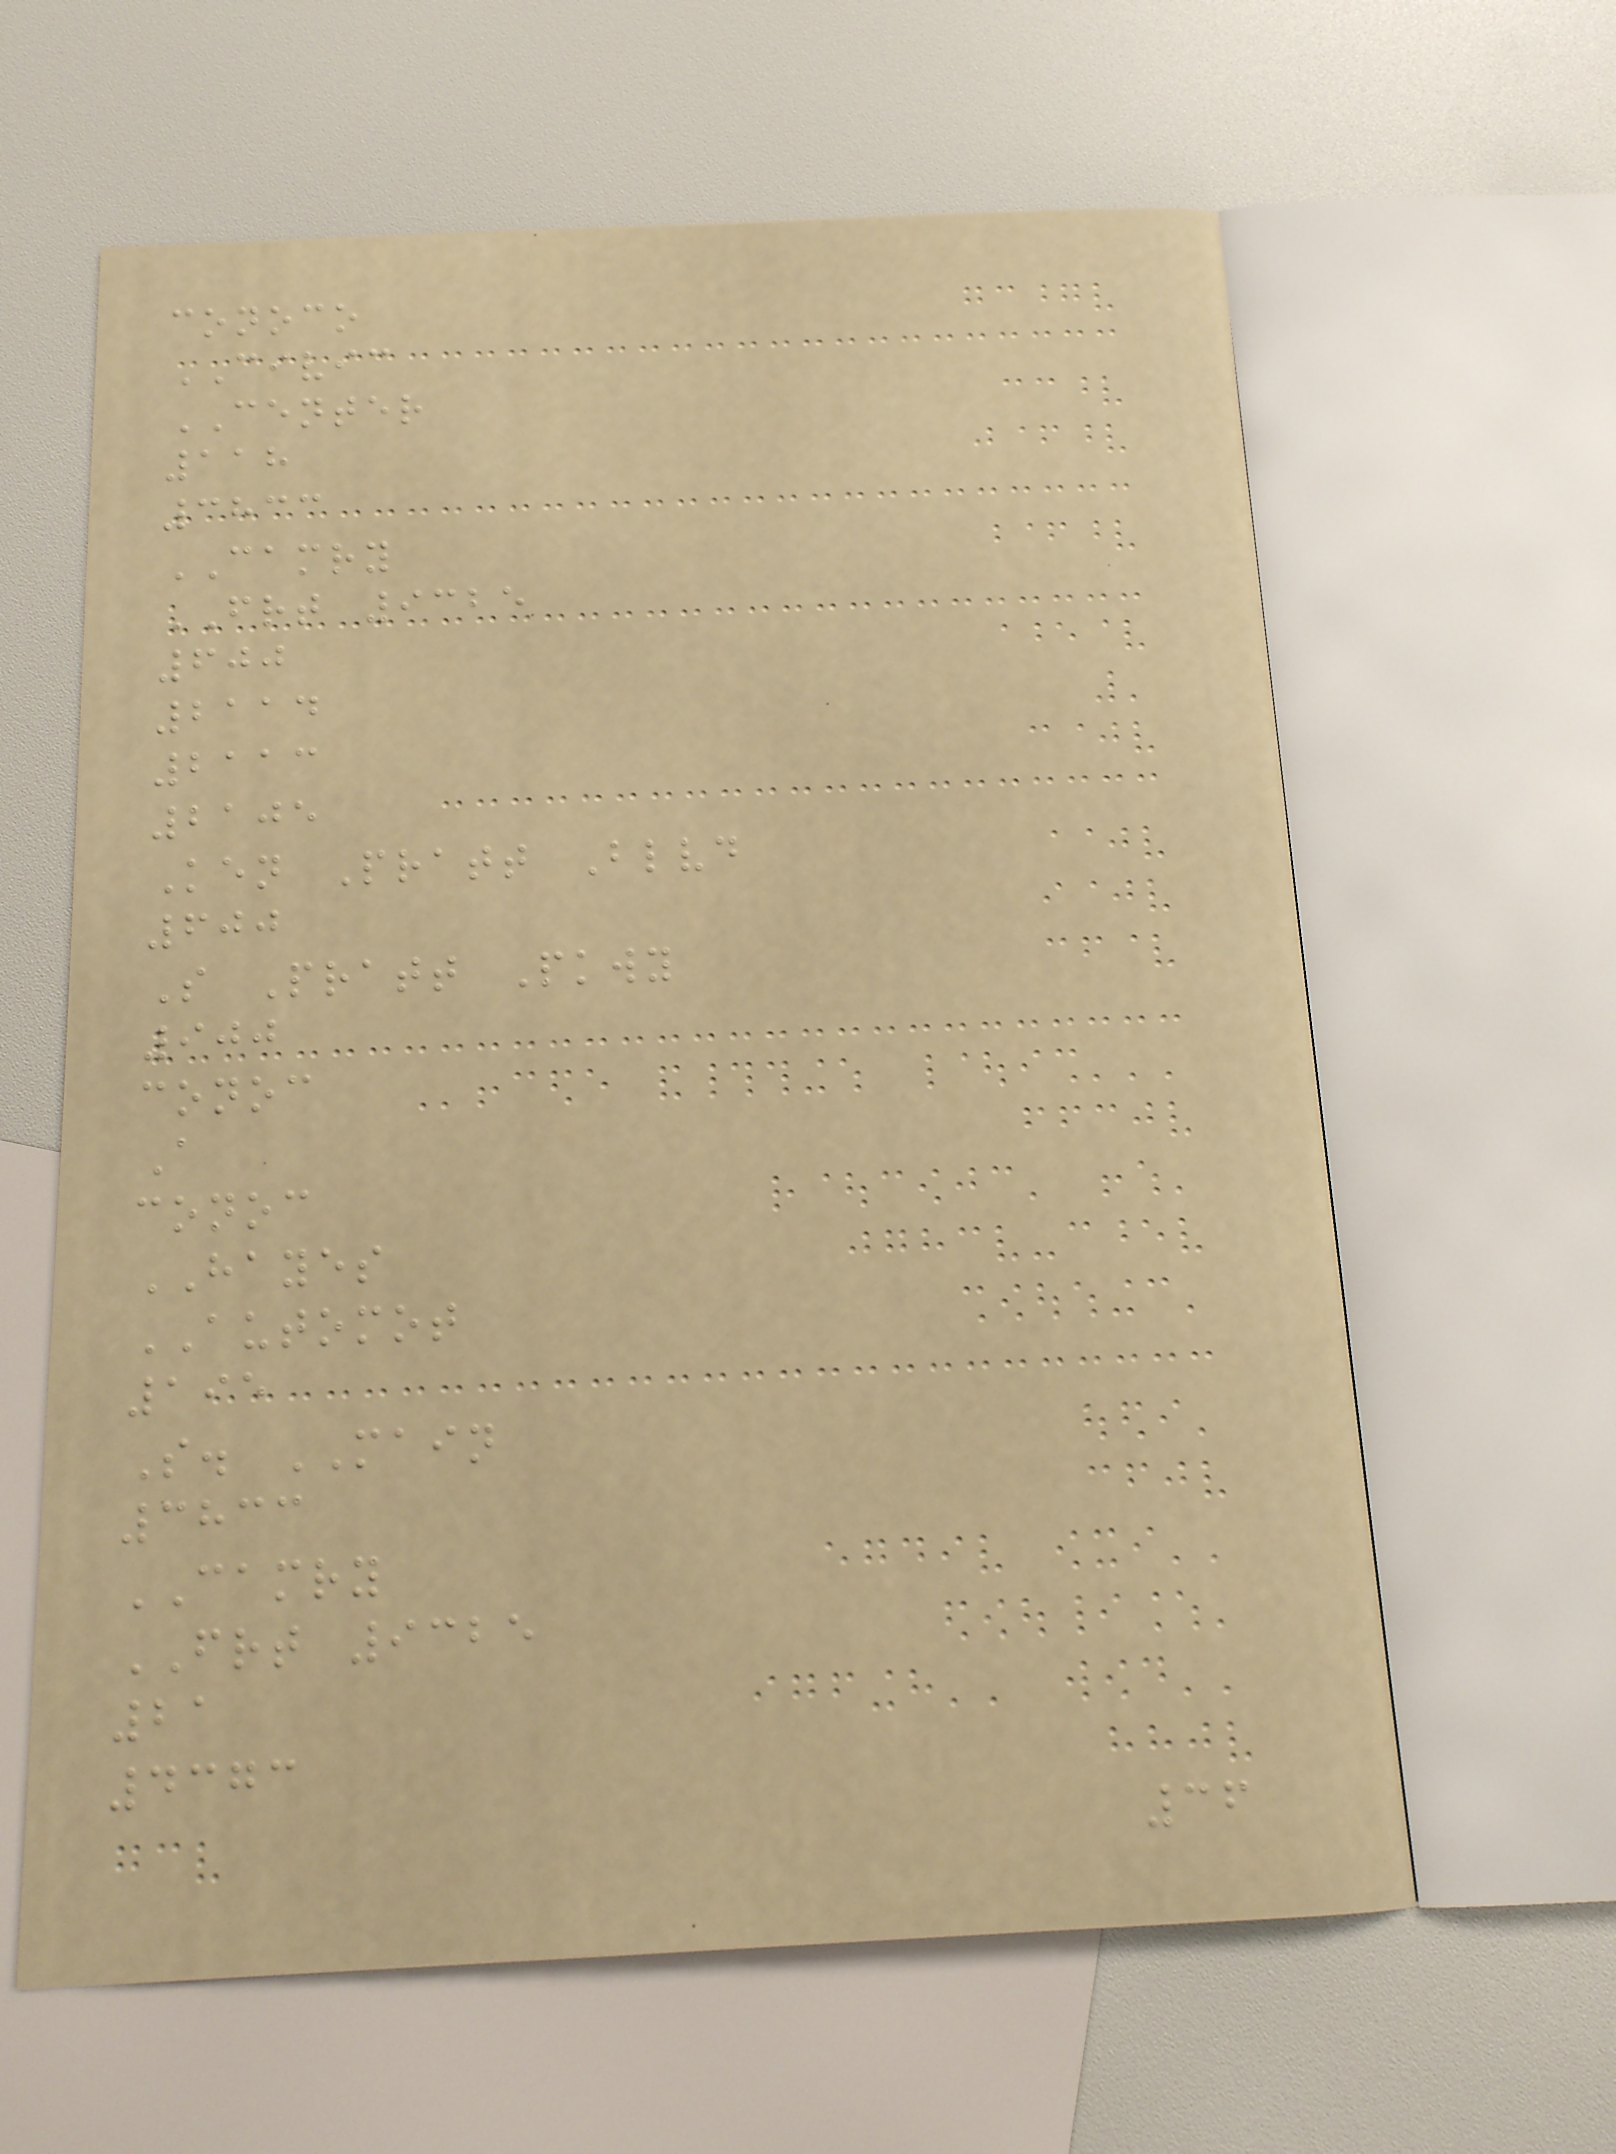conoco
CIVIC
CENTER
118
3833
CAMRY
FRT 9325
600
2114
2113
2105
Ken Pratt Blvd
600
S Pratt Pkwy
900
conoc
A
conoc
HAYES
AUTOMOT
195
S. MAIN
3833
CAMRY
FRT 9325
21
4373
36
